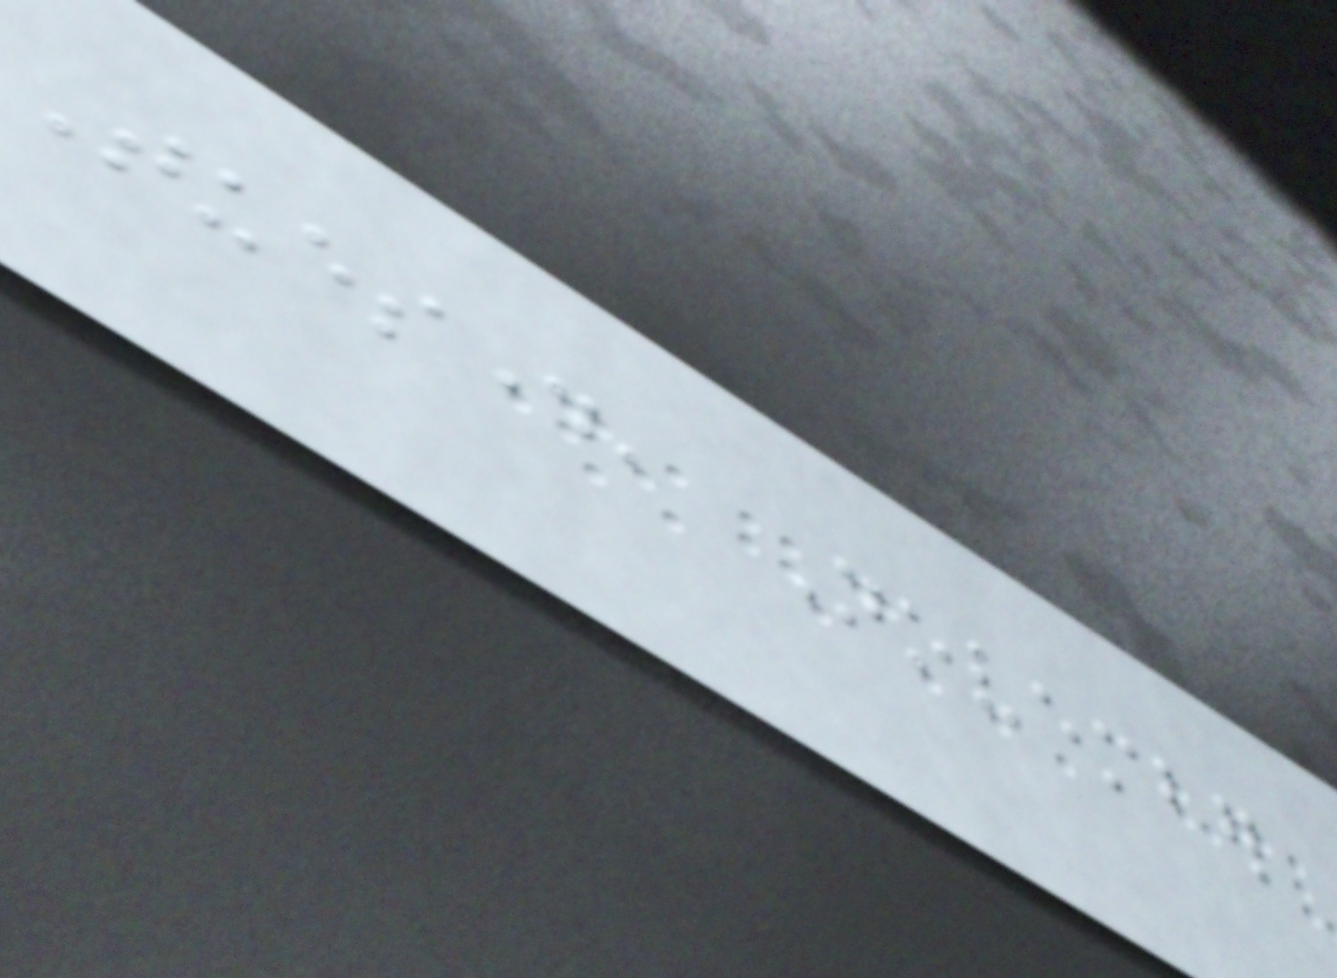Tuesday, November
